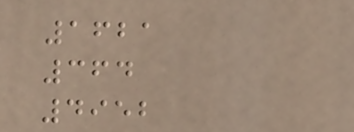1621
364
4952
